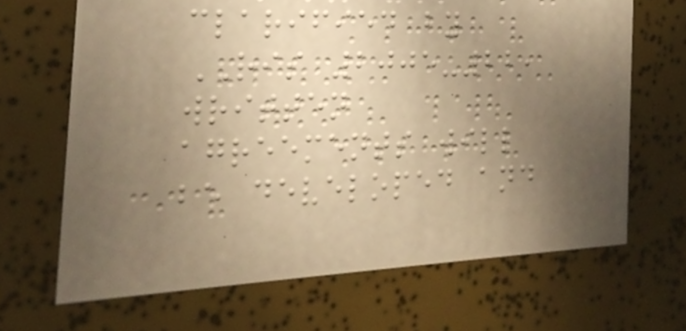clarified by
RIS 2005-22,
written
agreements will
be developed and
